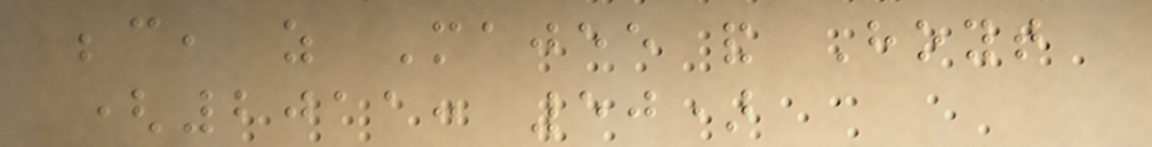because, as Majee and Hoyt
(2011: 50)
